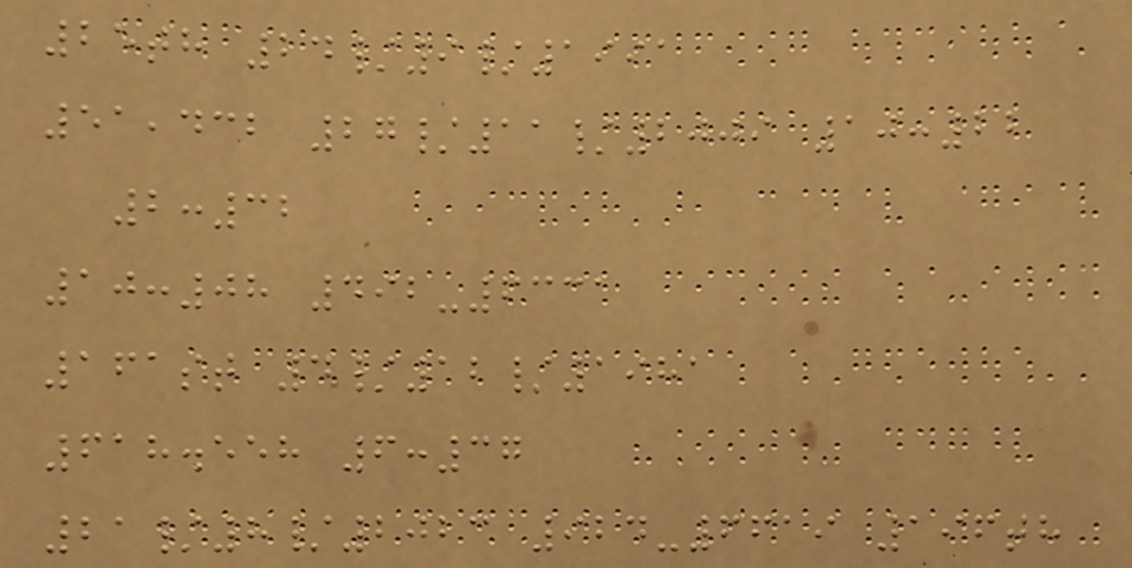25th 24/9/1991
51,432 27/11/2009 10:22
2:32
10:08 492-6331
161st 4/12/1981
618.558 6:37
21/8/2023 924-6619 196th
